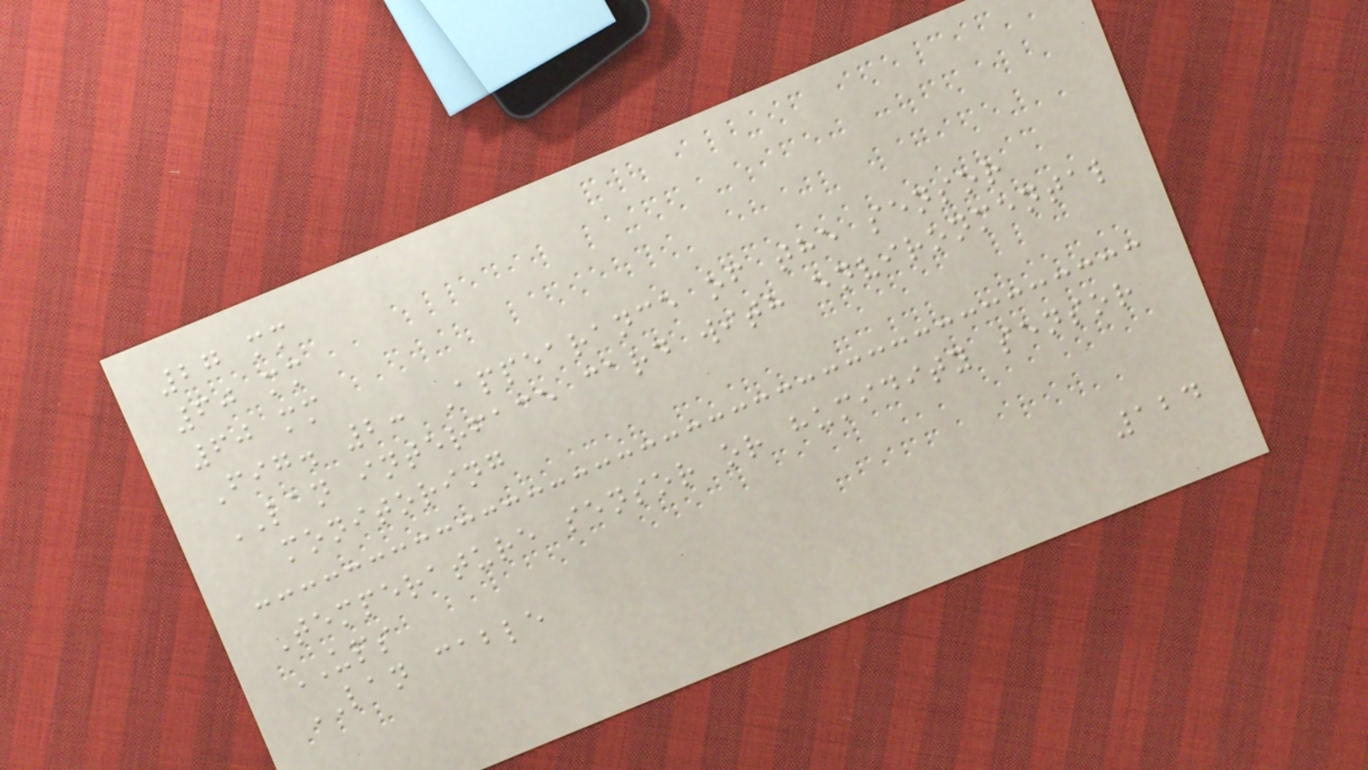27 mm
60 mm
60 mm
Fig. 2: Appearance of the sensor
LAN interface card with environmental
monitoring
Temperature sensor or humidity sensor
UPS
LAN cable
124
